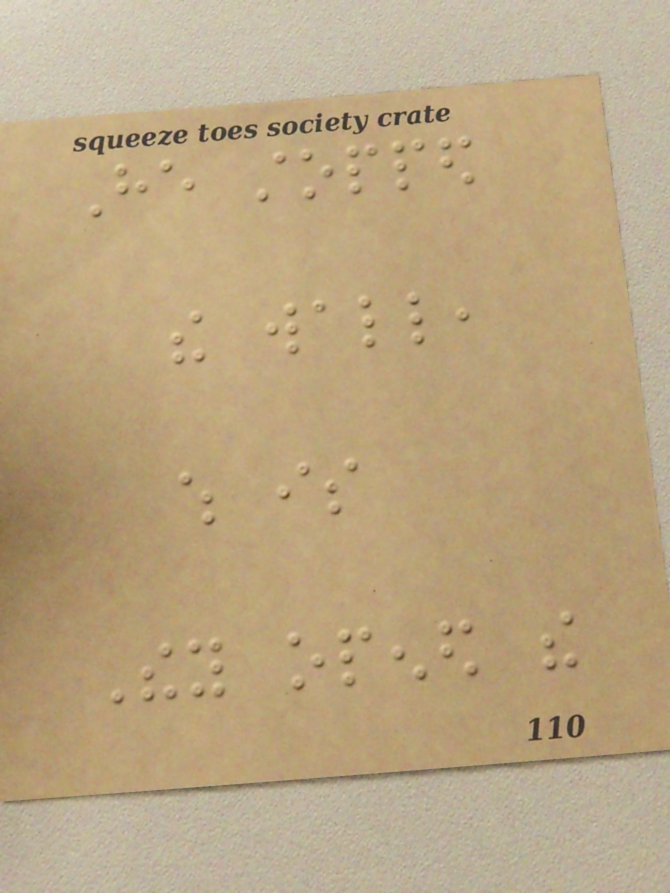He stopped
the wall,
which is
They opened the
